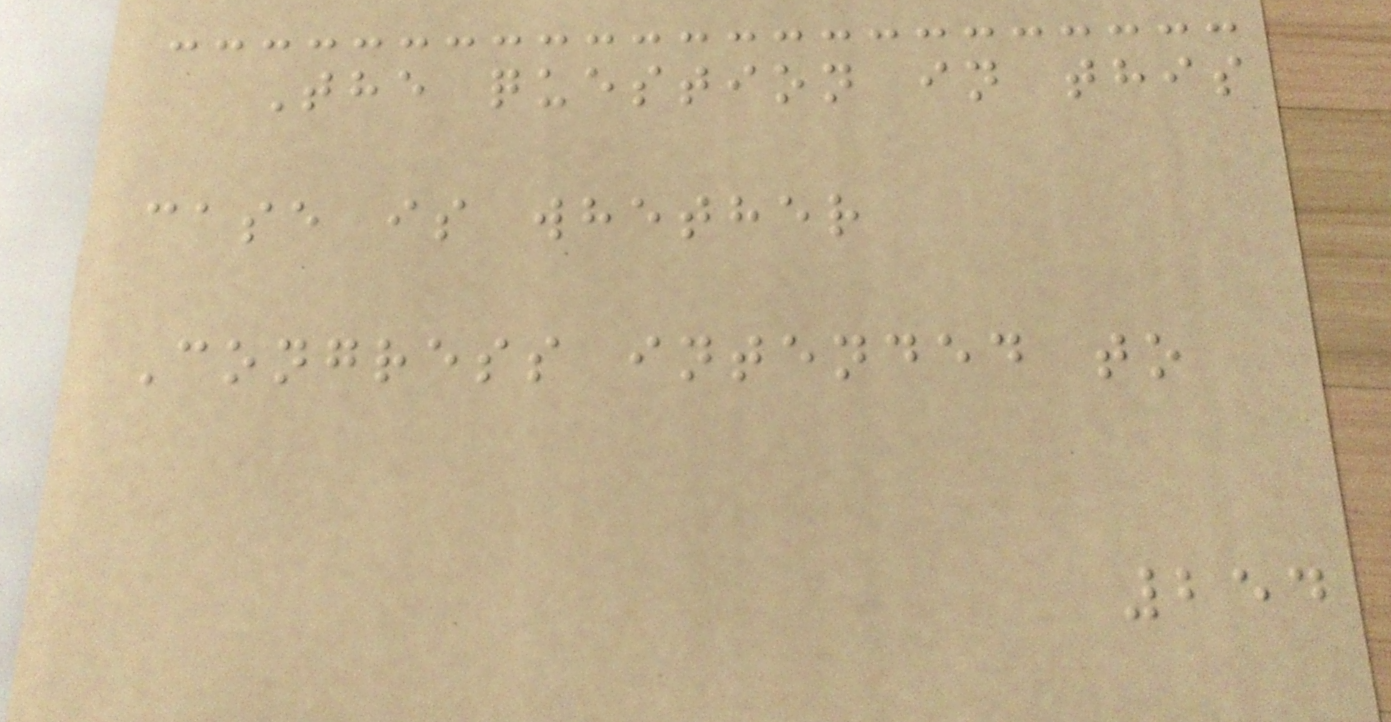The question in this
case is whether
Congress intended to
254
